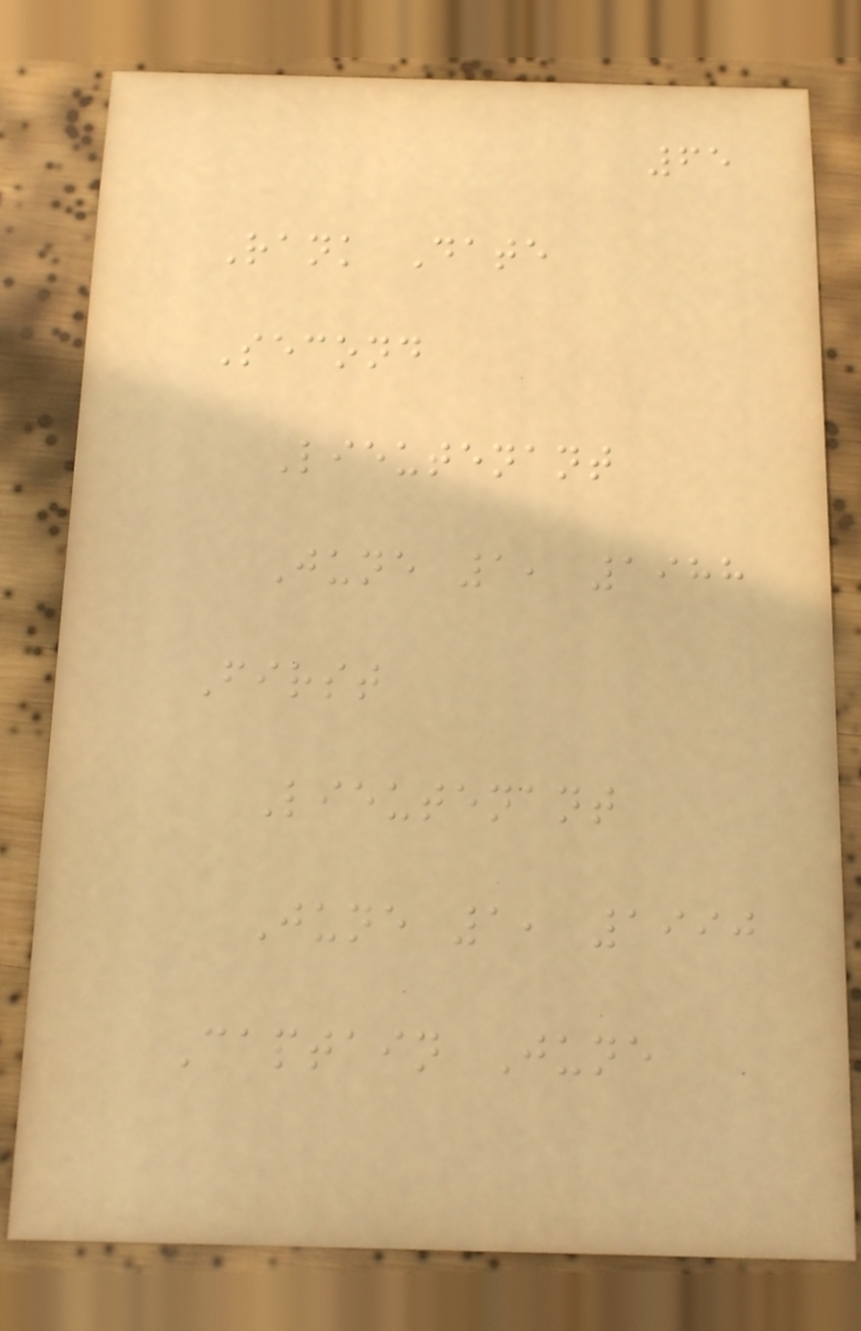65
Rank Date
Second
Lieutenant
June 1, 1988
First
Lieutenant
June 1, 1990
Captain June
